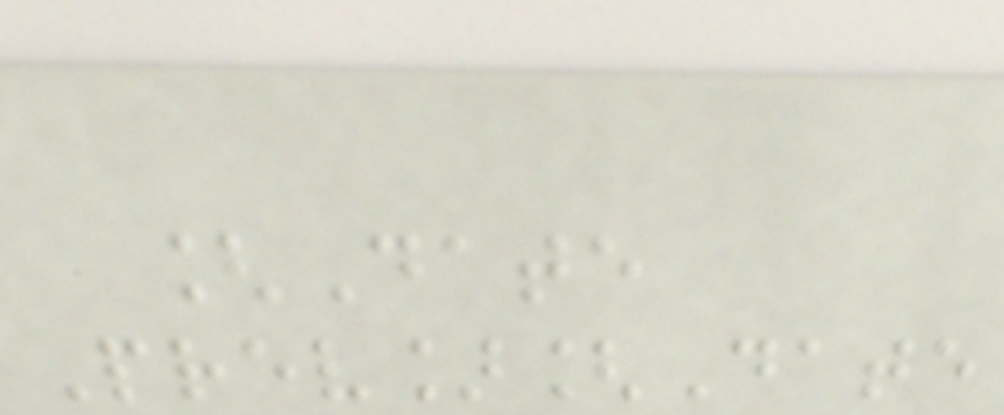[Date
Prev][Date
